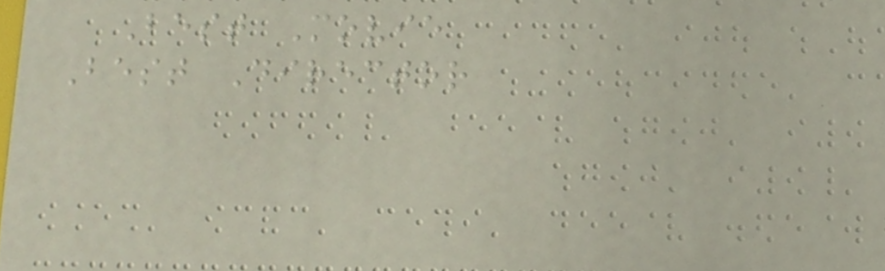Best Movie
Best Director
